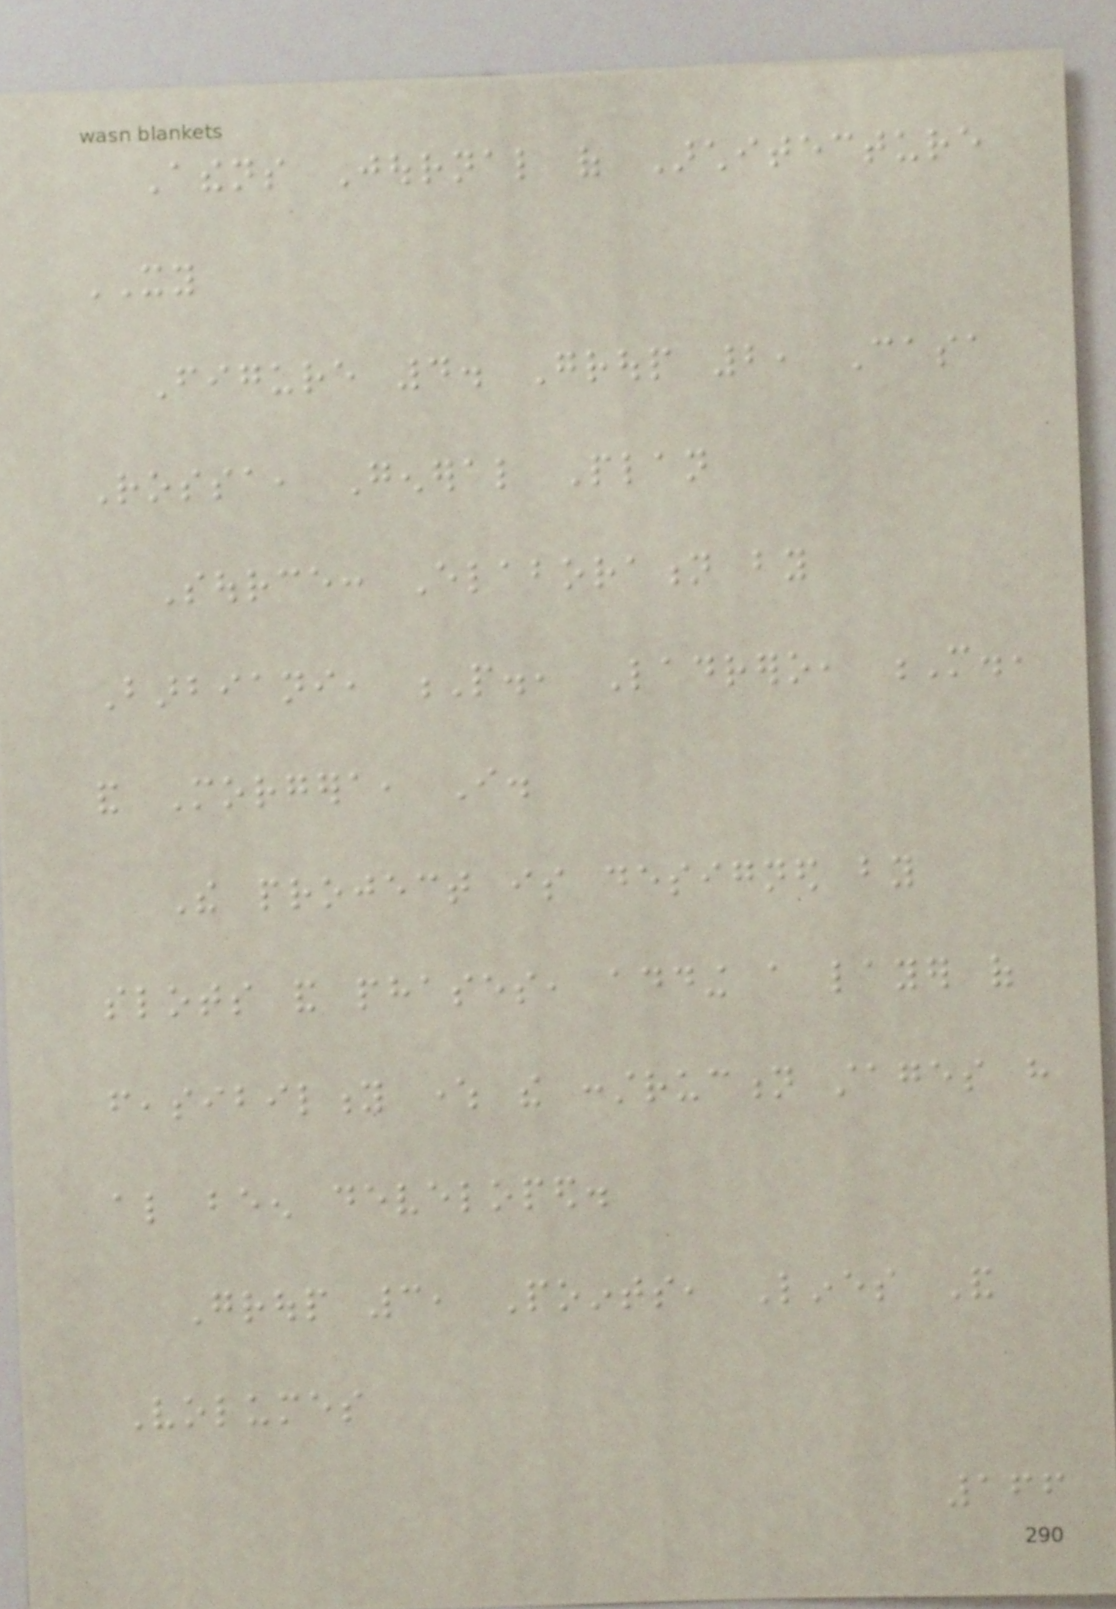Athens Journal of Architecture
XY
Figure 4. Group 2, Casa
Rossa, General Plan
Source: Elaboration by
Barbiani, P., Ladrero, M.,
and Morgera, I.
The project is designed by
slots and phases, adding a layer of
feasibility where the construction stages have
also been developed.
Group 3, Points, Lines And
Volumes
166
